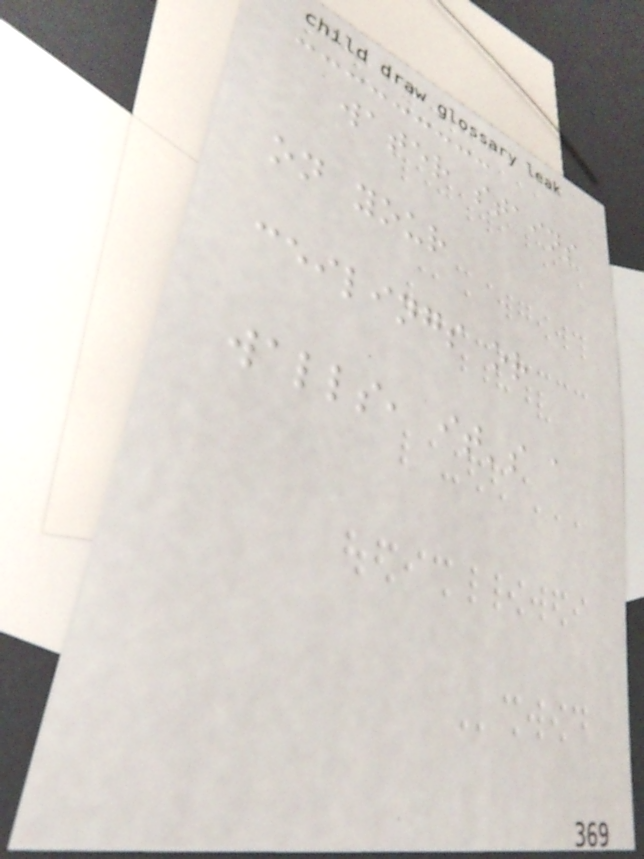water stains
on your
ceilings or
walls, it's a
